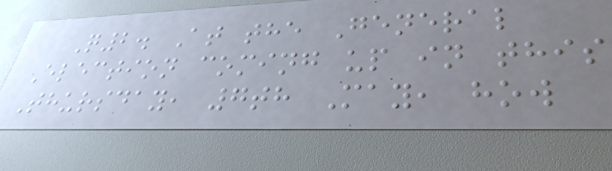Q2. At the General
Election coming up in this
Thursday, 7th May, how
